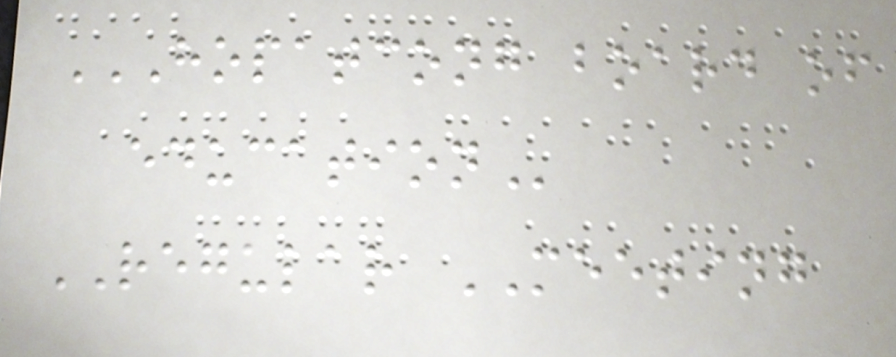HOPATCONG BOARD OF
EDUCATION
REGULAR MEETING
